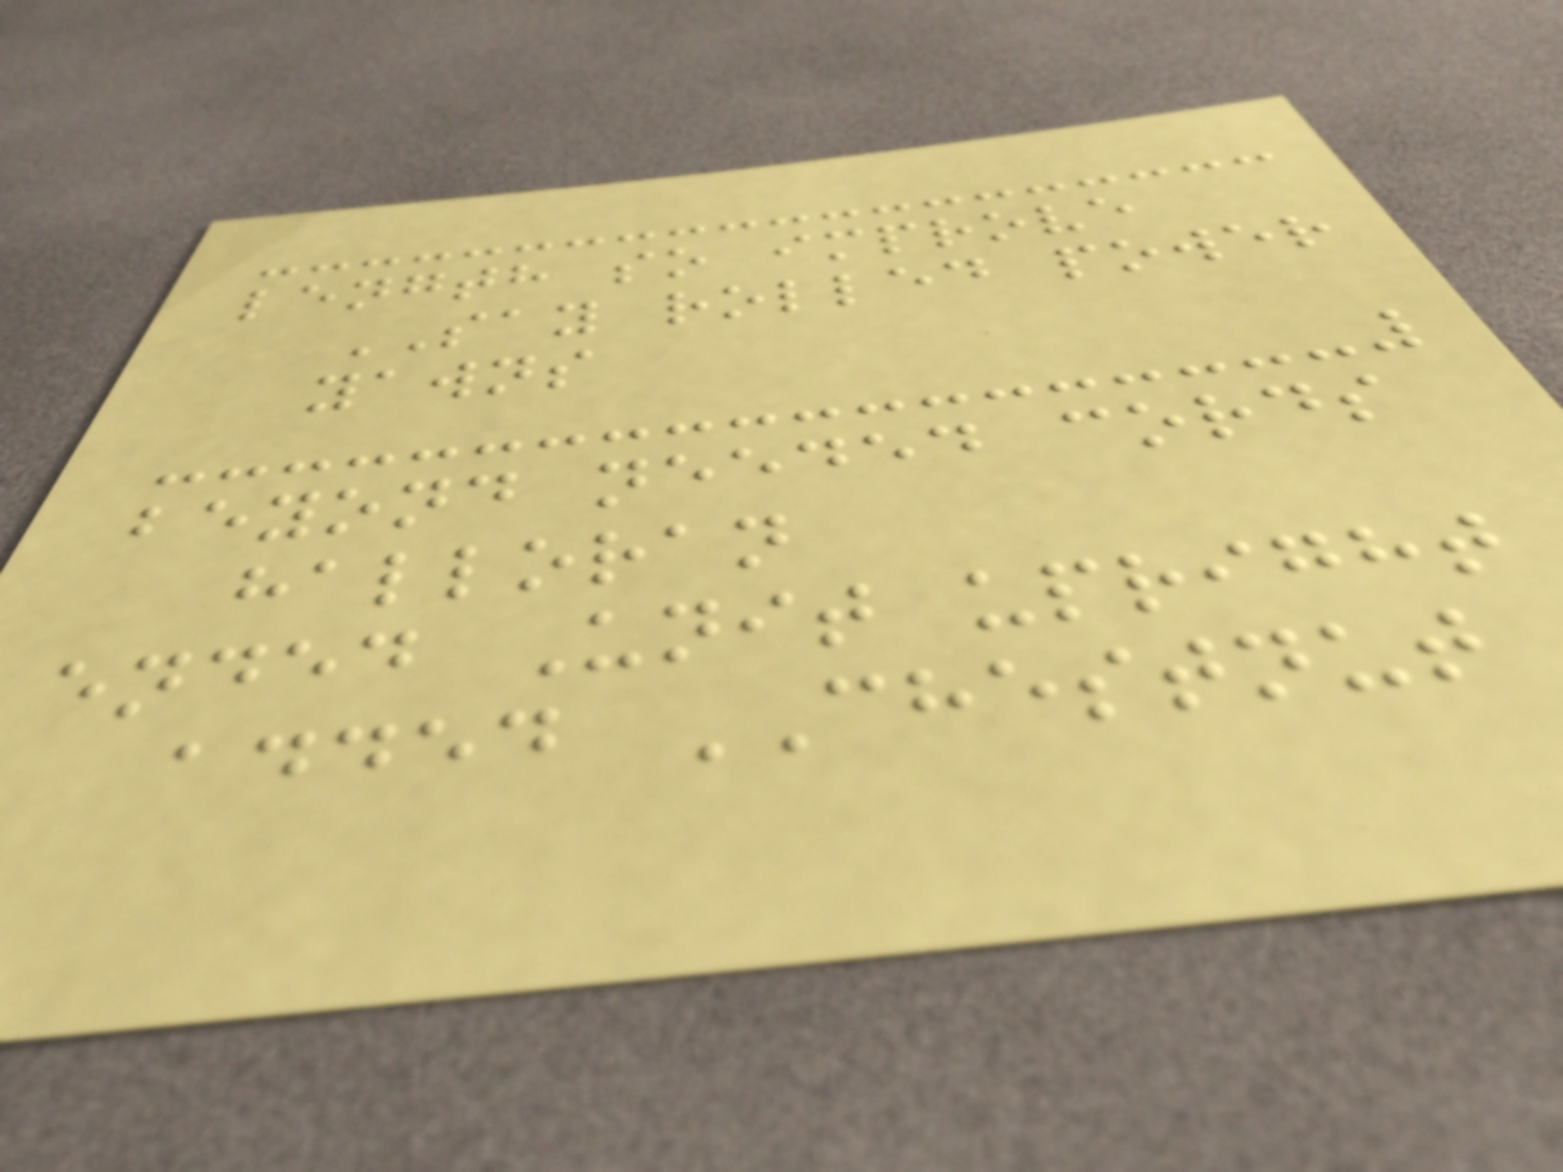length so improve
SAY rolled power
yawns
beyond needed cords
halloran
ended Unit upright
added CHESTNUT
